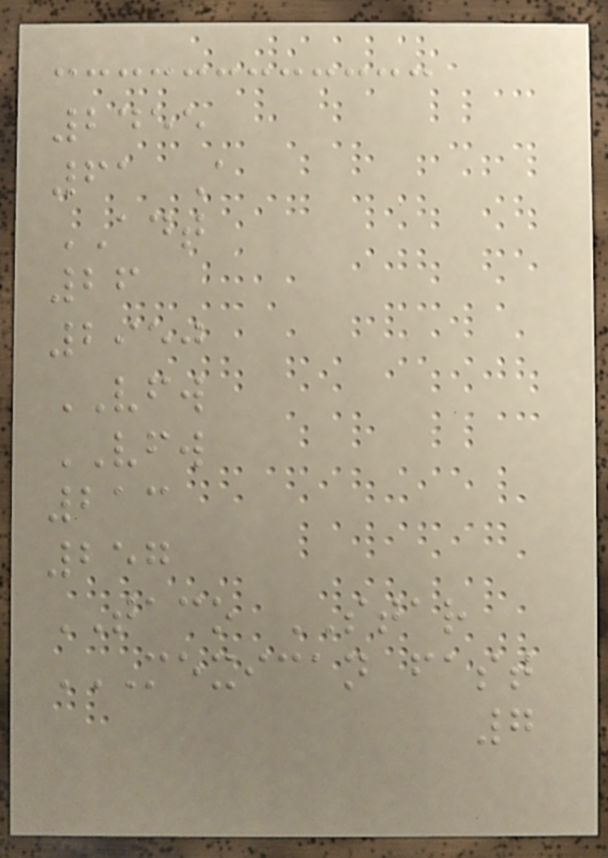2455
61 A
ADT
26
2950
VFW
VFW
213
257
TACO STAR
MEXICAN FAST
7
